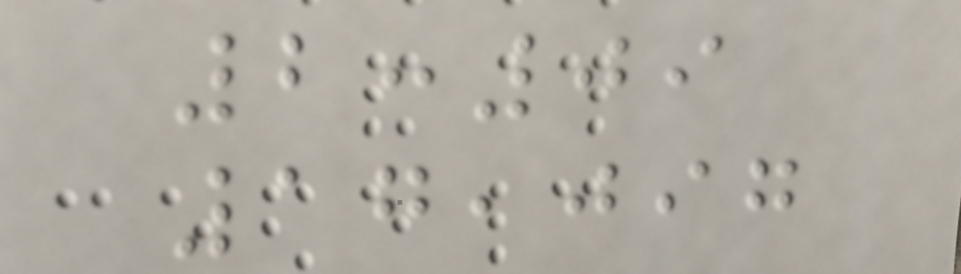2:09
17,097
